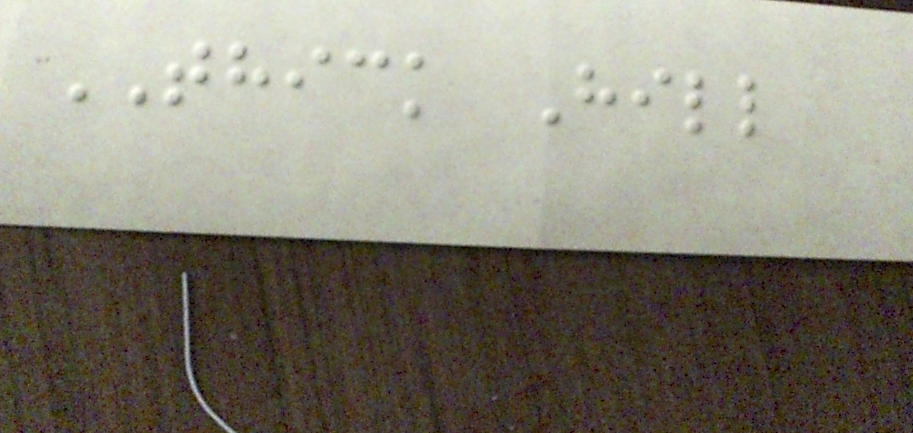THICK Hill
